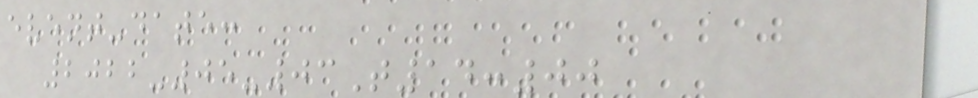event-date:
2022-05-03T14:00
